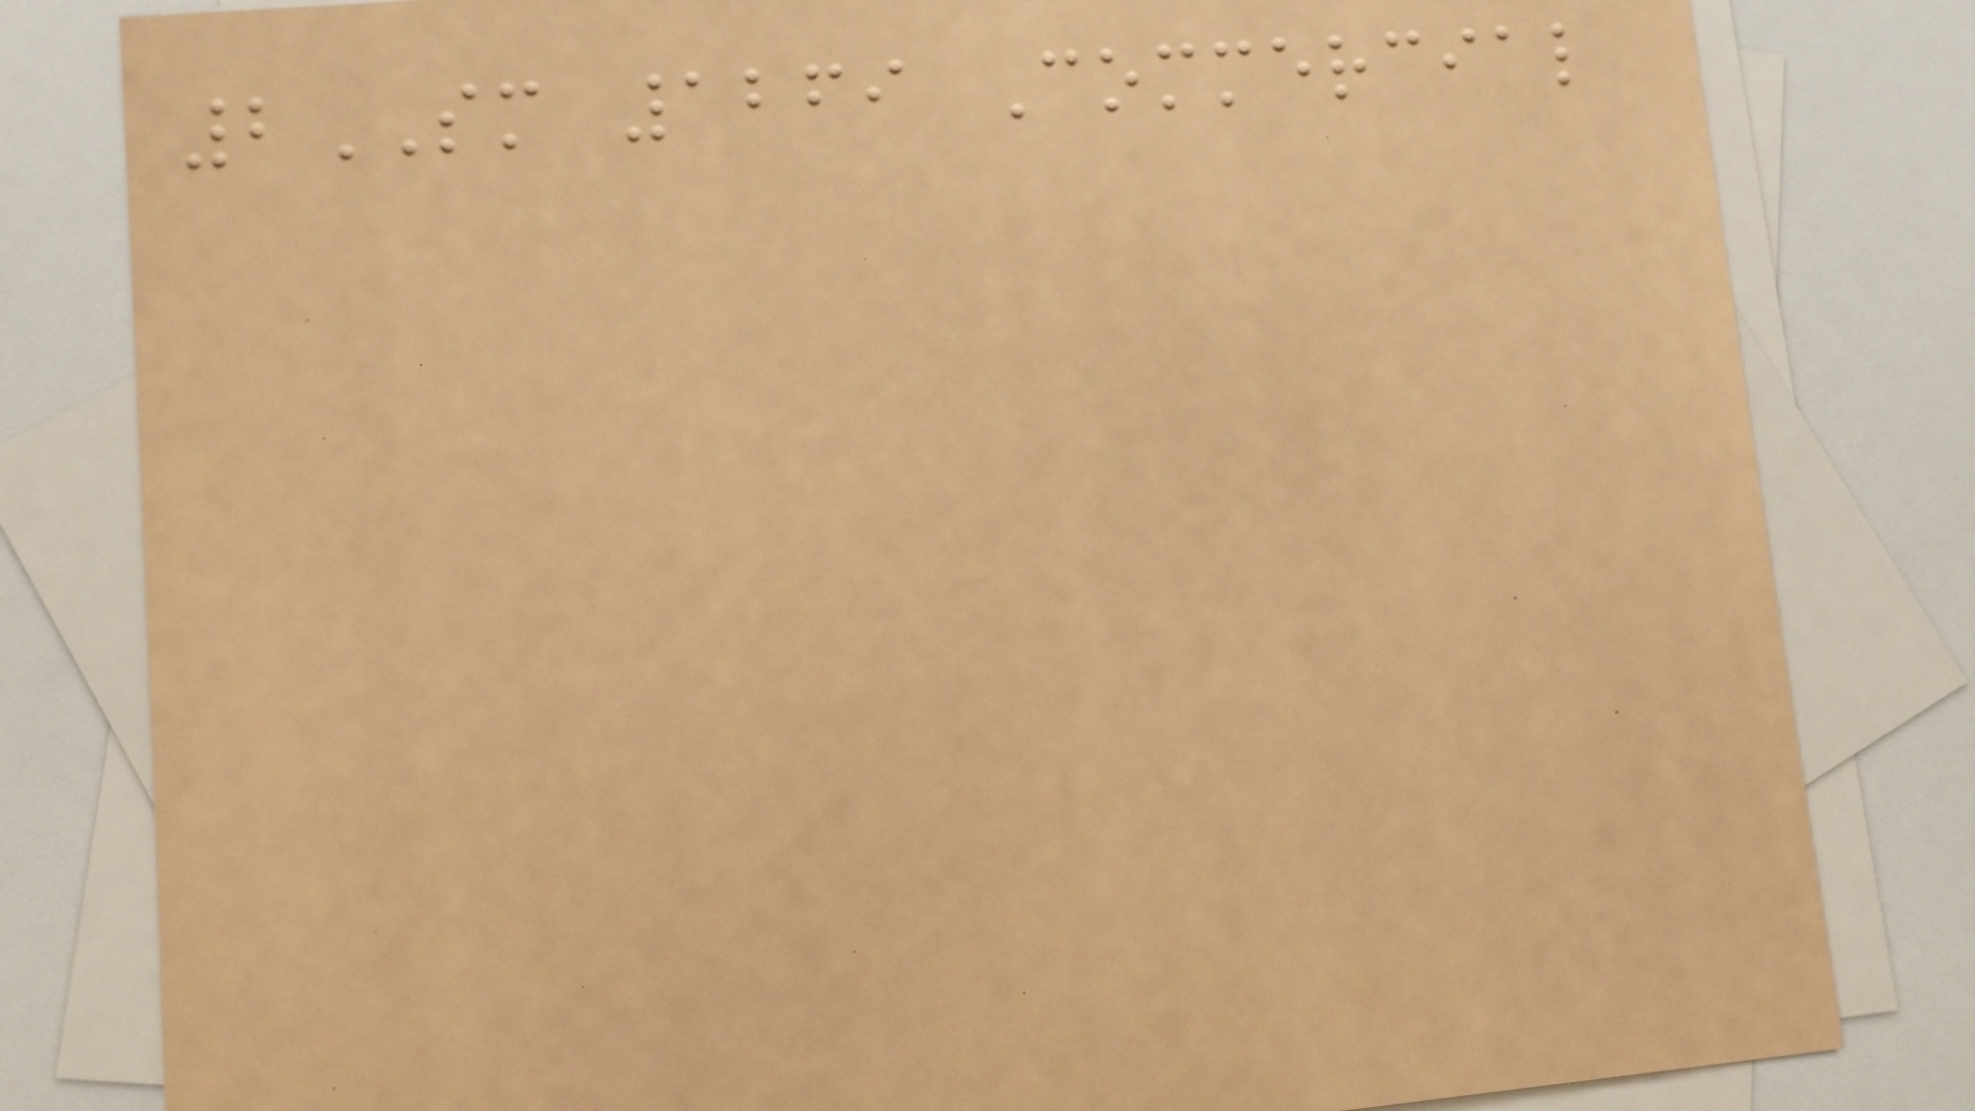2SM 1269 Commercial
